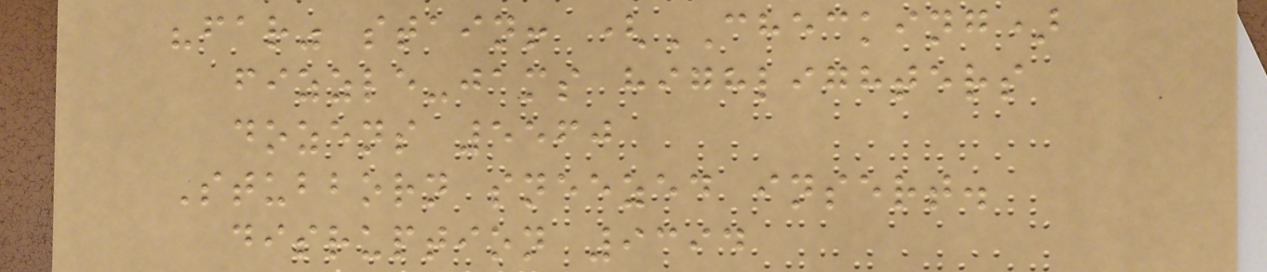"far" stain! (CHECKING)
fizzle-jams highlighters
dozens 5560
Stubborn sneezed insert.
disruption 9394
